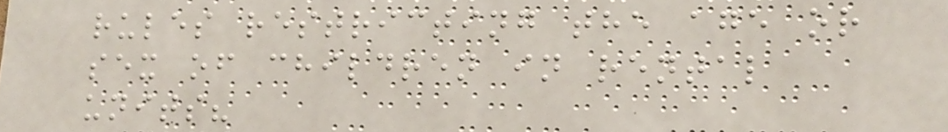rules restricting the age or
sex of children in rental
units?
